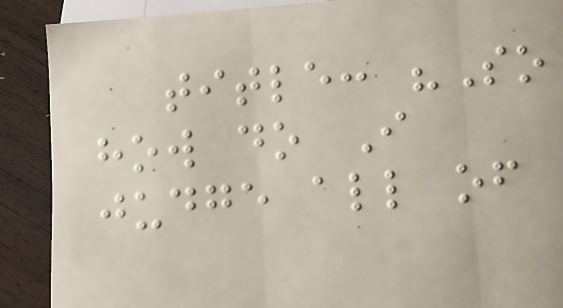title: "So
how do I
judge all of
